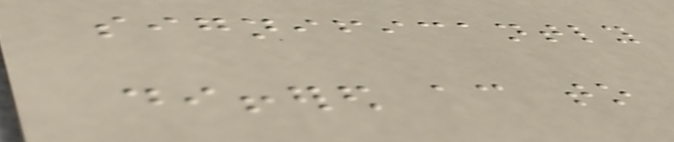significantly
differed according to
